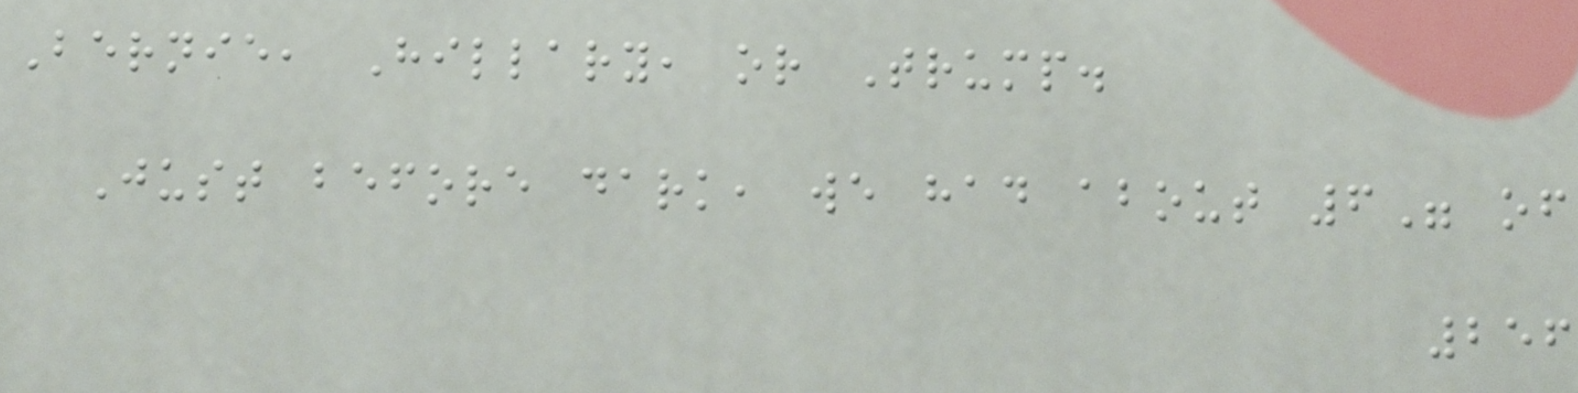Bernie, Hillary, or Trump.
Just before dark, we had about 6" of
256
